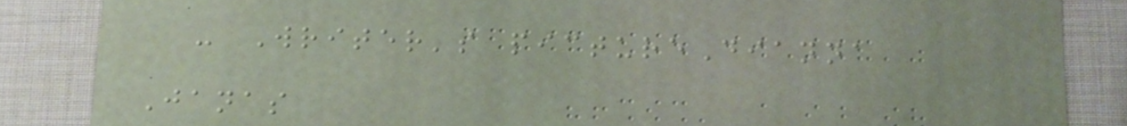- Writer's pictureDianna
Janas
